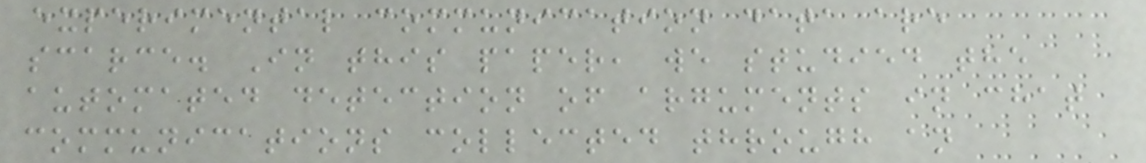experimental communication data are
scarce. In this paper, we studied the
automated detection of arguments in chat
communications collected through an
